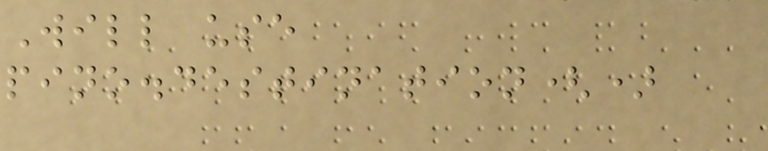Will use
pino.destination()
